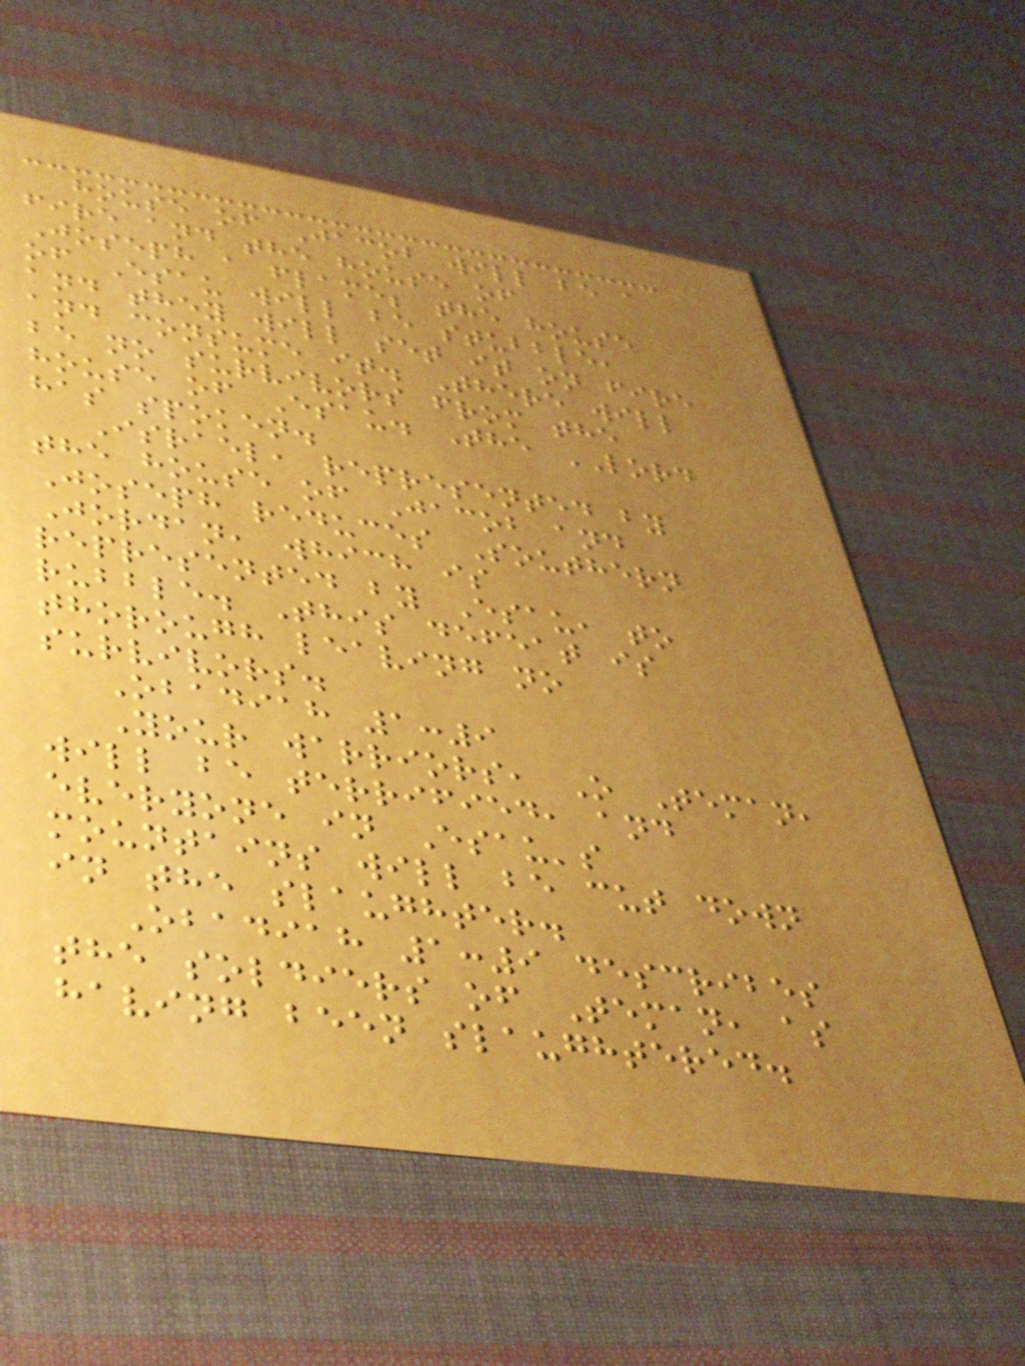house of Jacob will be a
fire and the house of
Joseph a flame; the house
of Esau will be stubble,
and they will set it on fire
and consume it. There will
be no survivors from the
house of Esau. The LORD
has spoken.
Israel, represented by
the house of Jacob and
Joseph reduces Southern
Jordan, which is
represented by Esau, to
rubble. This defeat is
thorough leaving no
survivors.
Obadiah 1:9
Your warriors, O Teman,
will be terrified, and
everyone in Esau's
mountains will be cut down
in the slaughter.
Obadiah 1:9 describes
the soldiers of Teman, as
having been slaughtered.
